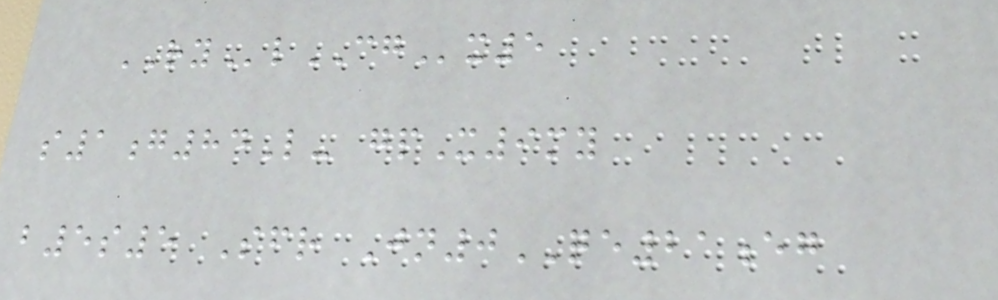RYlCGx5
s1g84L- gpX9my
b5s5 Sfr Jn0QE21eg
